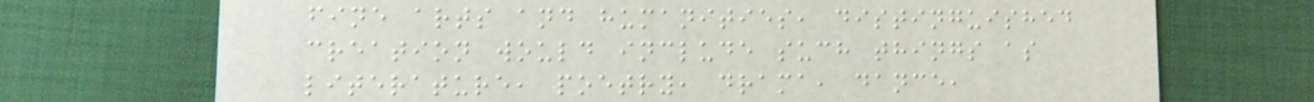fine arts and humanities, distinguished
creation would include such things as
literature, poetry, drama, dance,
